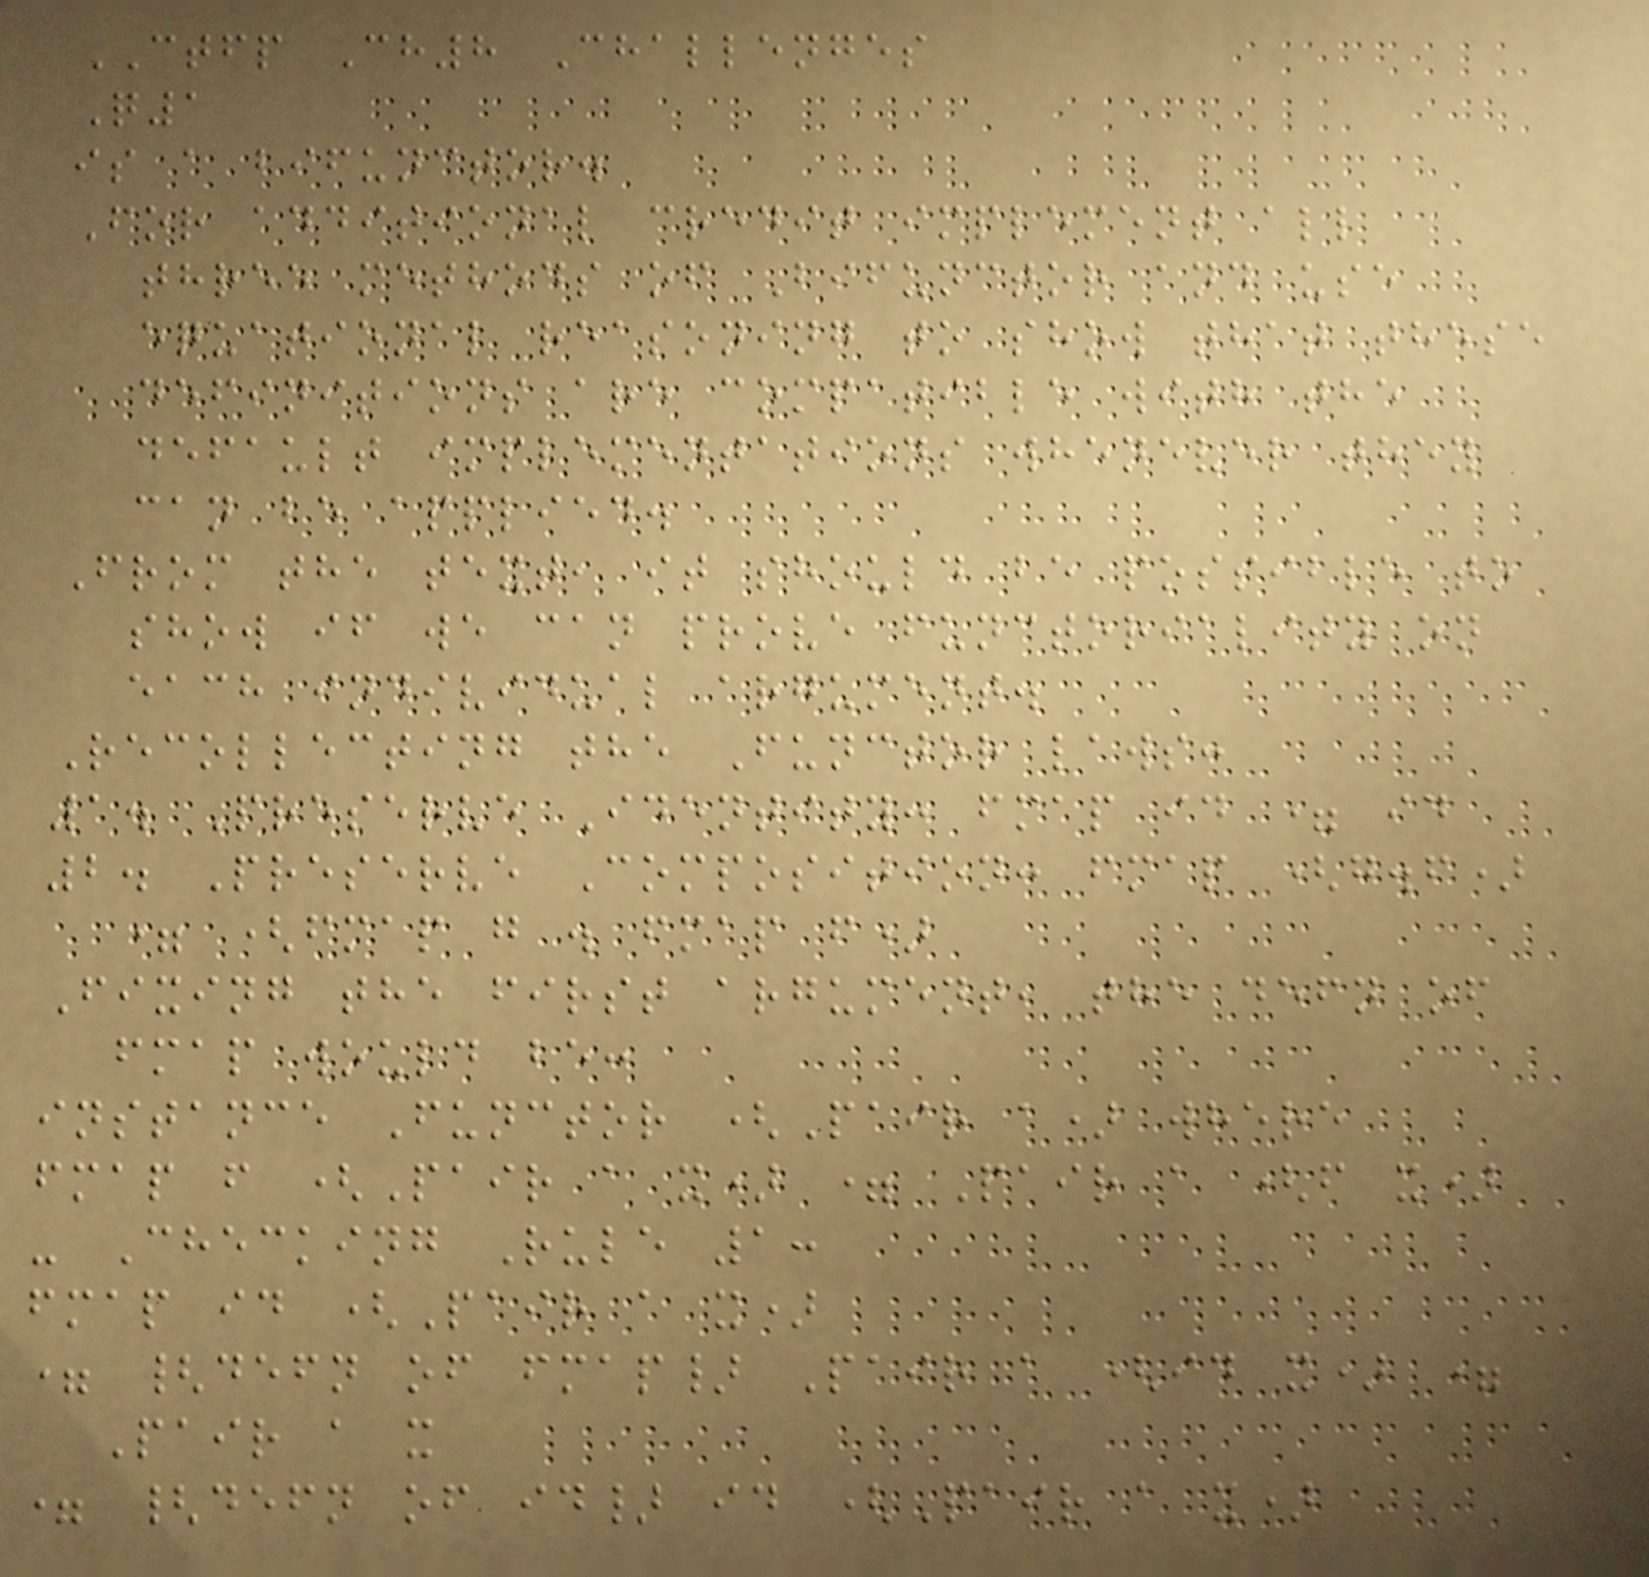CTFP Ch8 Challenges
Q1
is a bifunctor.
For additional credit implement all
three methods of Bifunctor and use
equational reasoning to show that these
definitions are compatible with the
default implementations whenever they
can be applied.
From the text, it should be possible to
show if we can prove functoriality on
each individual argument.
Recollecting the Functor laws:
1. Preserve Identity: fmap id = id
2. Preserve Composition: fmap (g.f)
= (fmap g . fmap f)
Fixing the first argument, the defn of
fmap would be:
instance Functor (Pair a) where
fmap f (Pair a x) = Pair a (f x)
- Checking Rule 1:
fmap id (Pair a x)
= {defn of fmap} Pair a (id x) =
Pair a x
= {defn of id} id (Pair a x)
